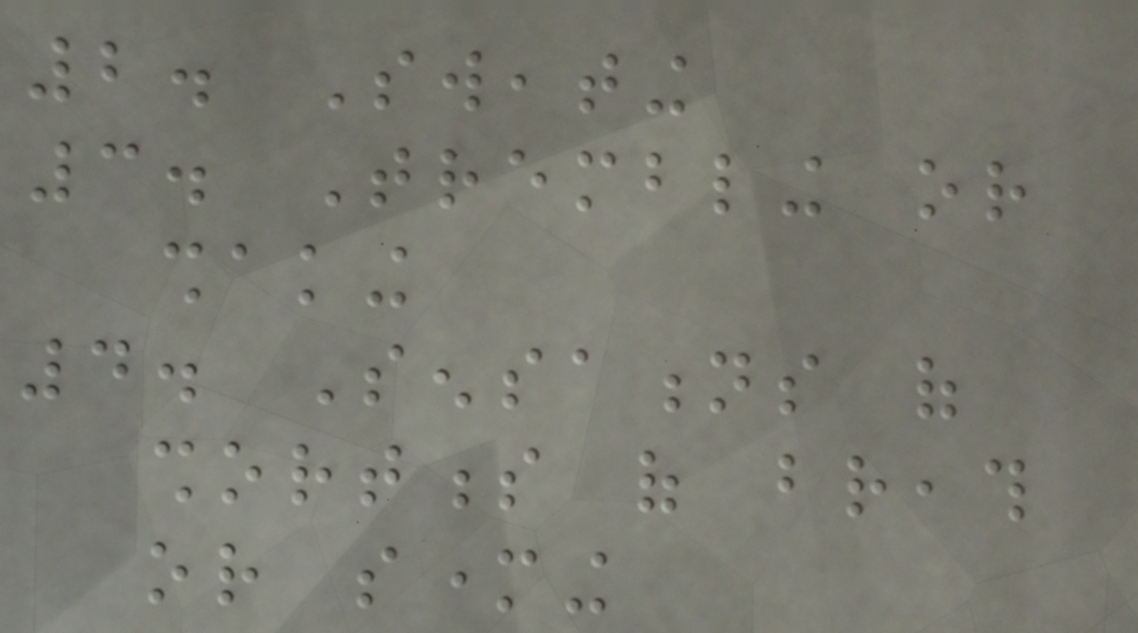2. Sweating
3. Trembling or
shaking
4. Sensations of
shortness of breath
or smothering
